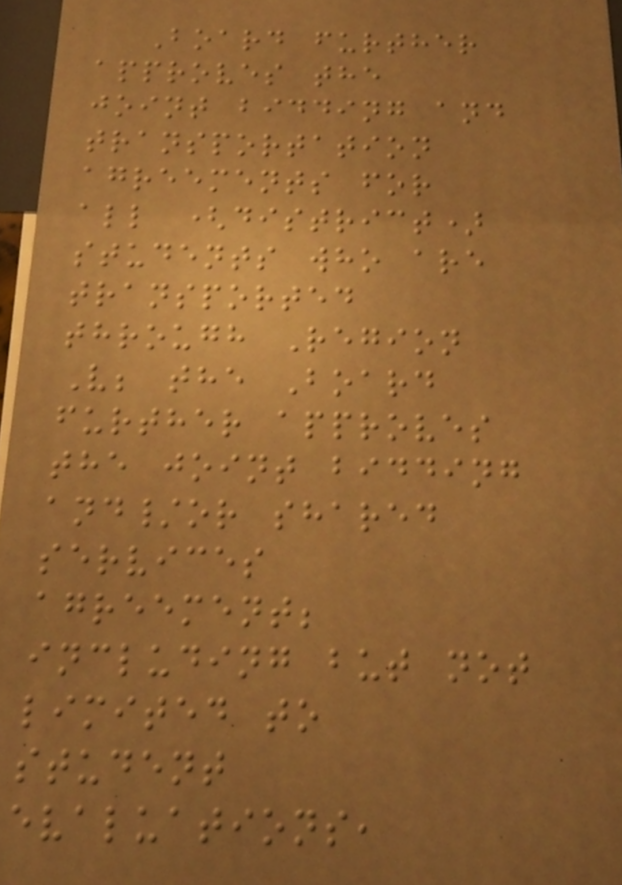Board further
approves the
joint bidding and
transportation
agreements for
all (district)
students who are
transported
through Region
V; the Board
further approves
the joint bidding
and/or shared
services
agreement;
including but not
limited to
student
evaluations,
